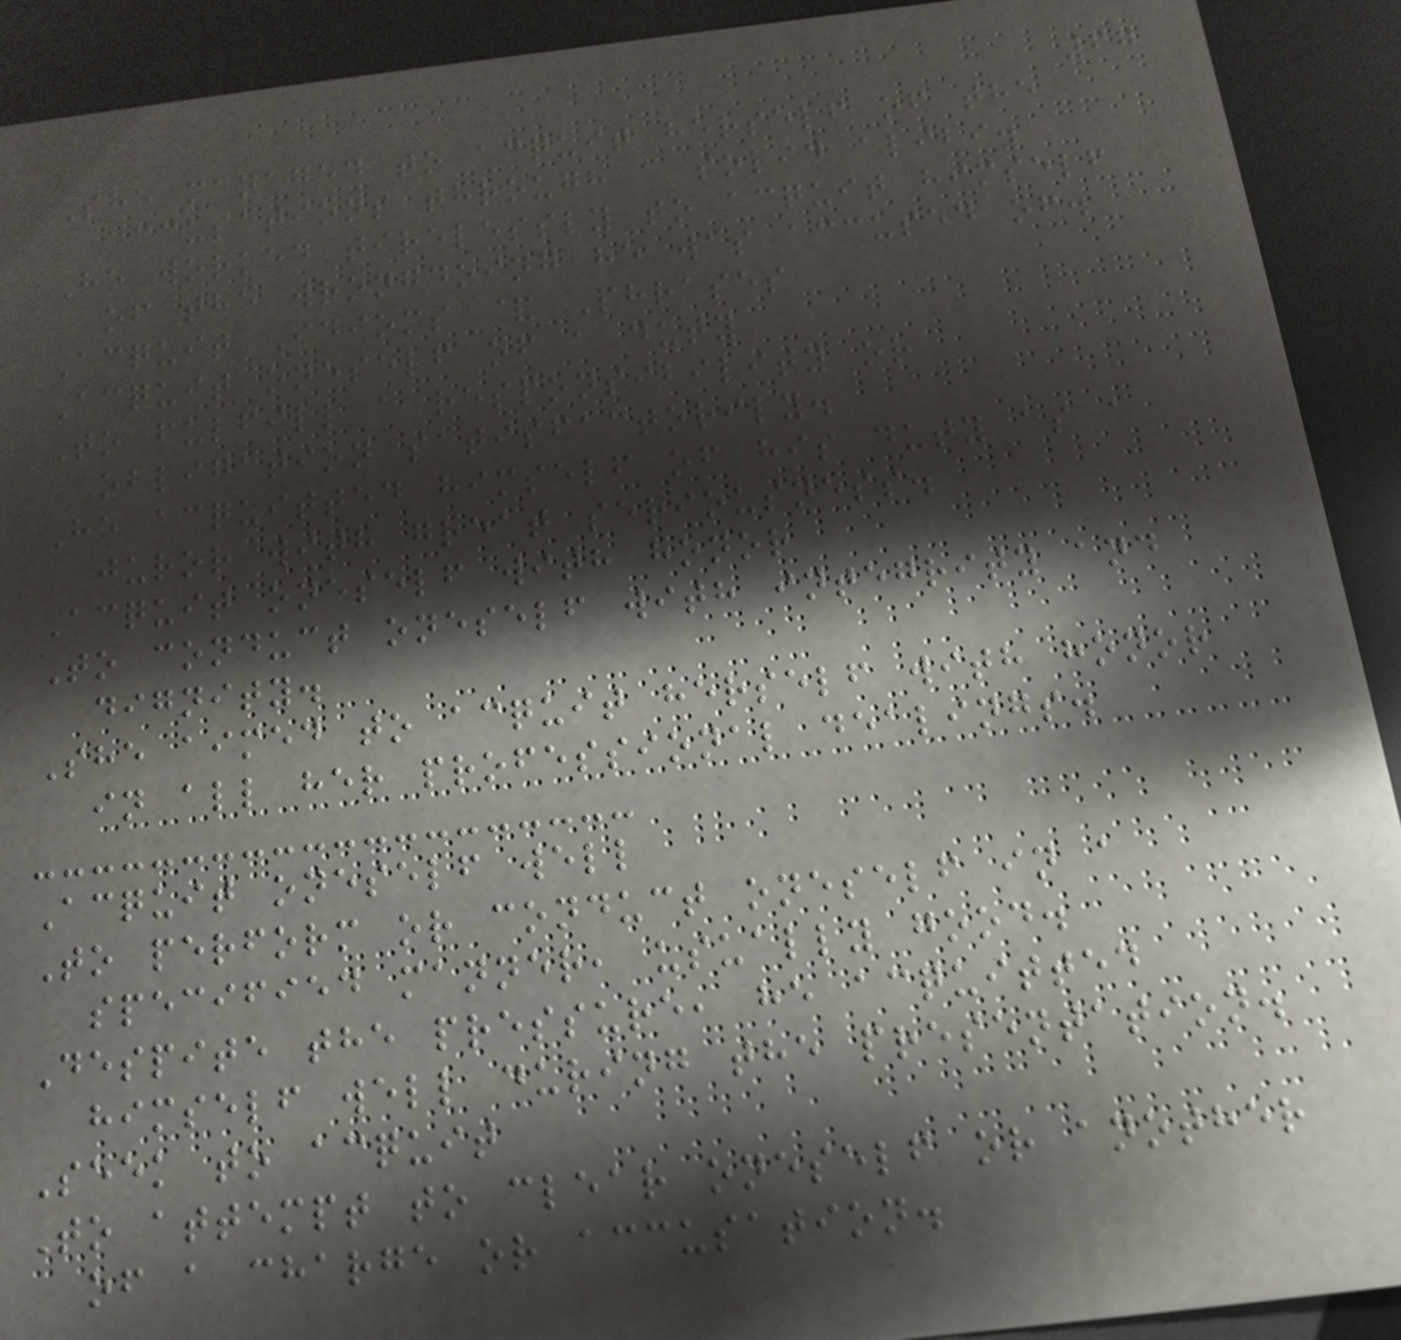67
She managed to acquit herself of the
accusations through a solid alibi.
He worked tirelessly to acquit himself
of the wrongdoing he was accused of.
Acquit Idioms & Phrases
Acquit oneself of a duty
To fulfill a responsibility or
obligation satisfactorily.
He acquitted himself of his duty as a
juror with great seriousness.
Acquit oneself with honor
To conduct oneself with integrity and
dignity.
She aimed to acquit herself with honor
in all her professional dealings.
Acquit oneself well
To perform or conduct oneself in a
specified manner, usually good.
Despite the pressure, he acquitted
himself well during the presentation.
Seek to acquit
To attempt to clear oneself or another
of a charge or accusation.
